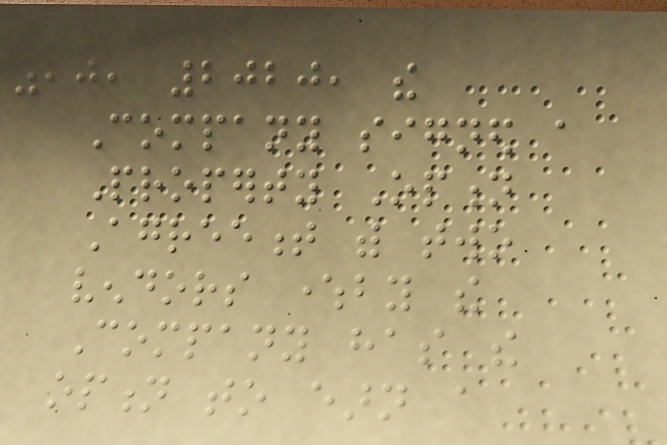20, 2020, the
Company signed a
Property Option
Agreement with two
vendors whereby the
Company has the
option to earn a
